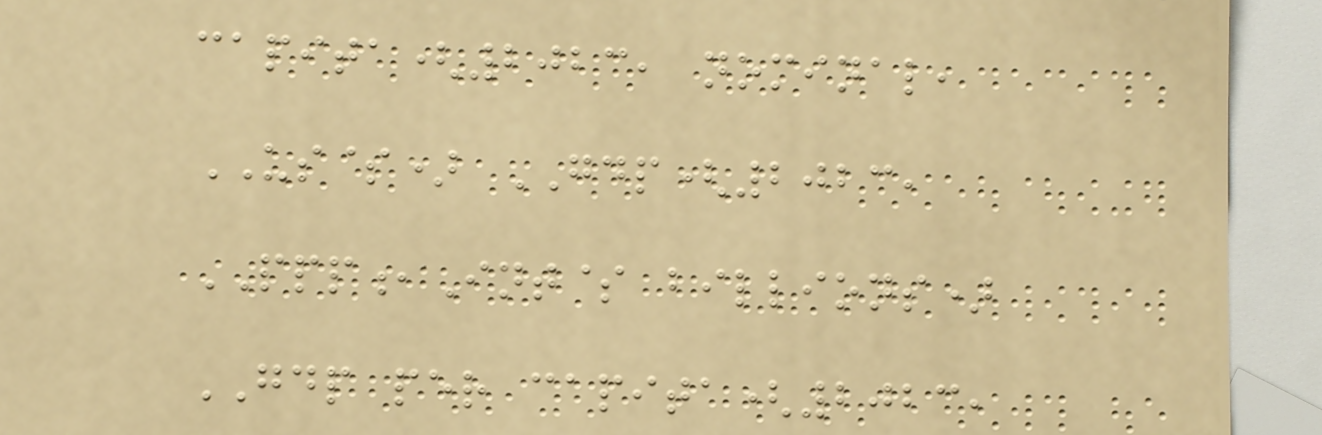capita(2023, nominal,
US$) GDP(2023,
PPP,Int$ billions)
GDP per capita(2023,
